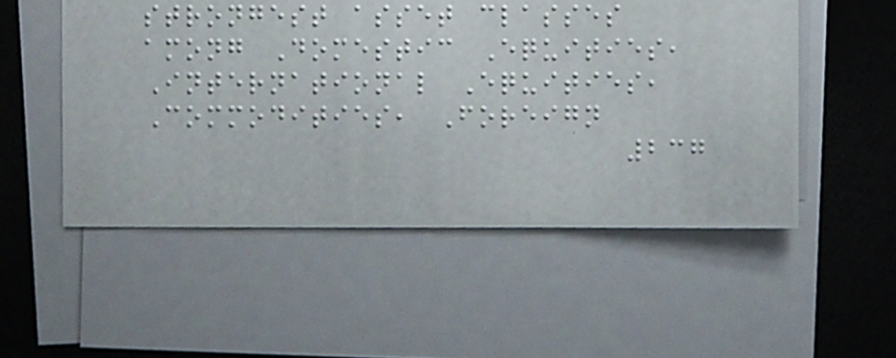strongest asset classes
among Domestic Equities,
International Equities,
Commodities, Foreign
237
